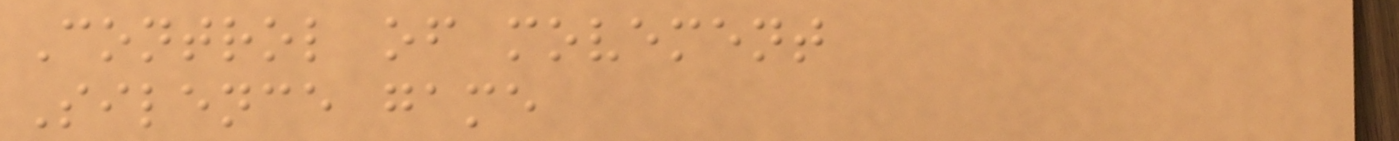Control of movement
Silence game
